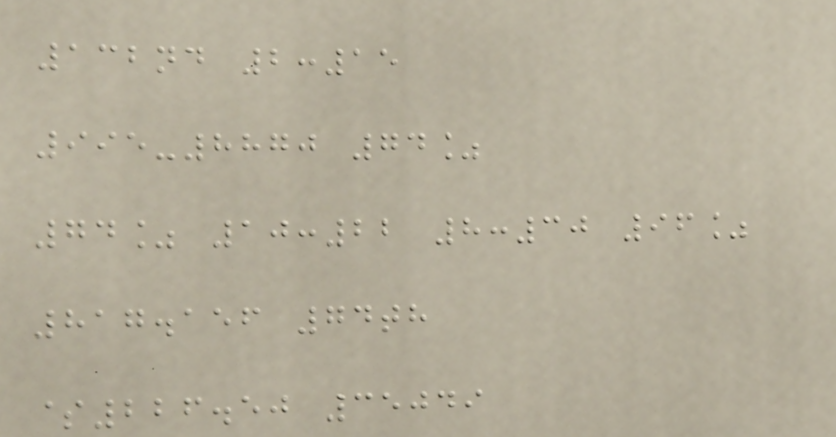132nd 2:15
995-8870 74%
74% 10:22 8:30 96%
817.156 74th
$226.50 35049
